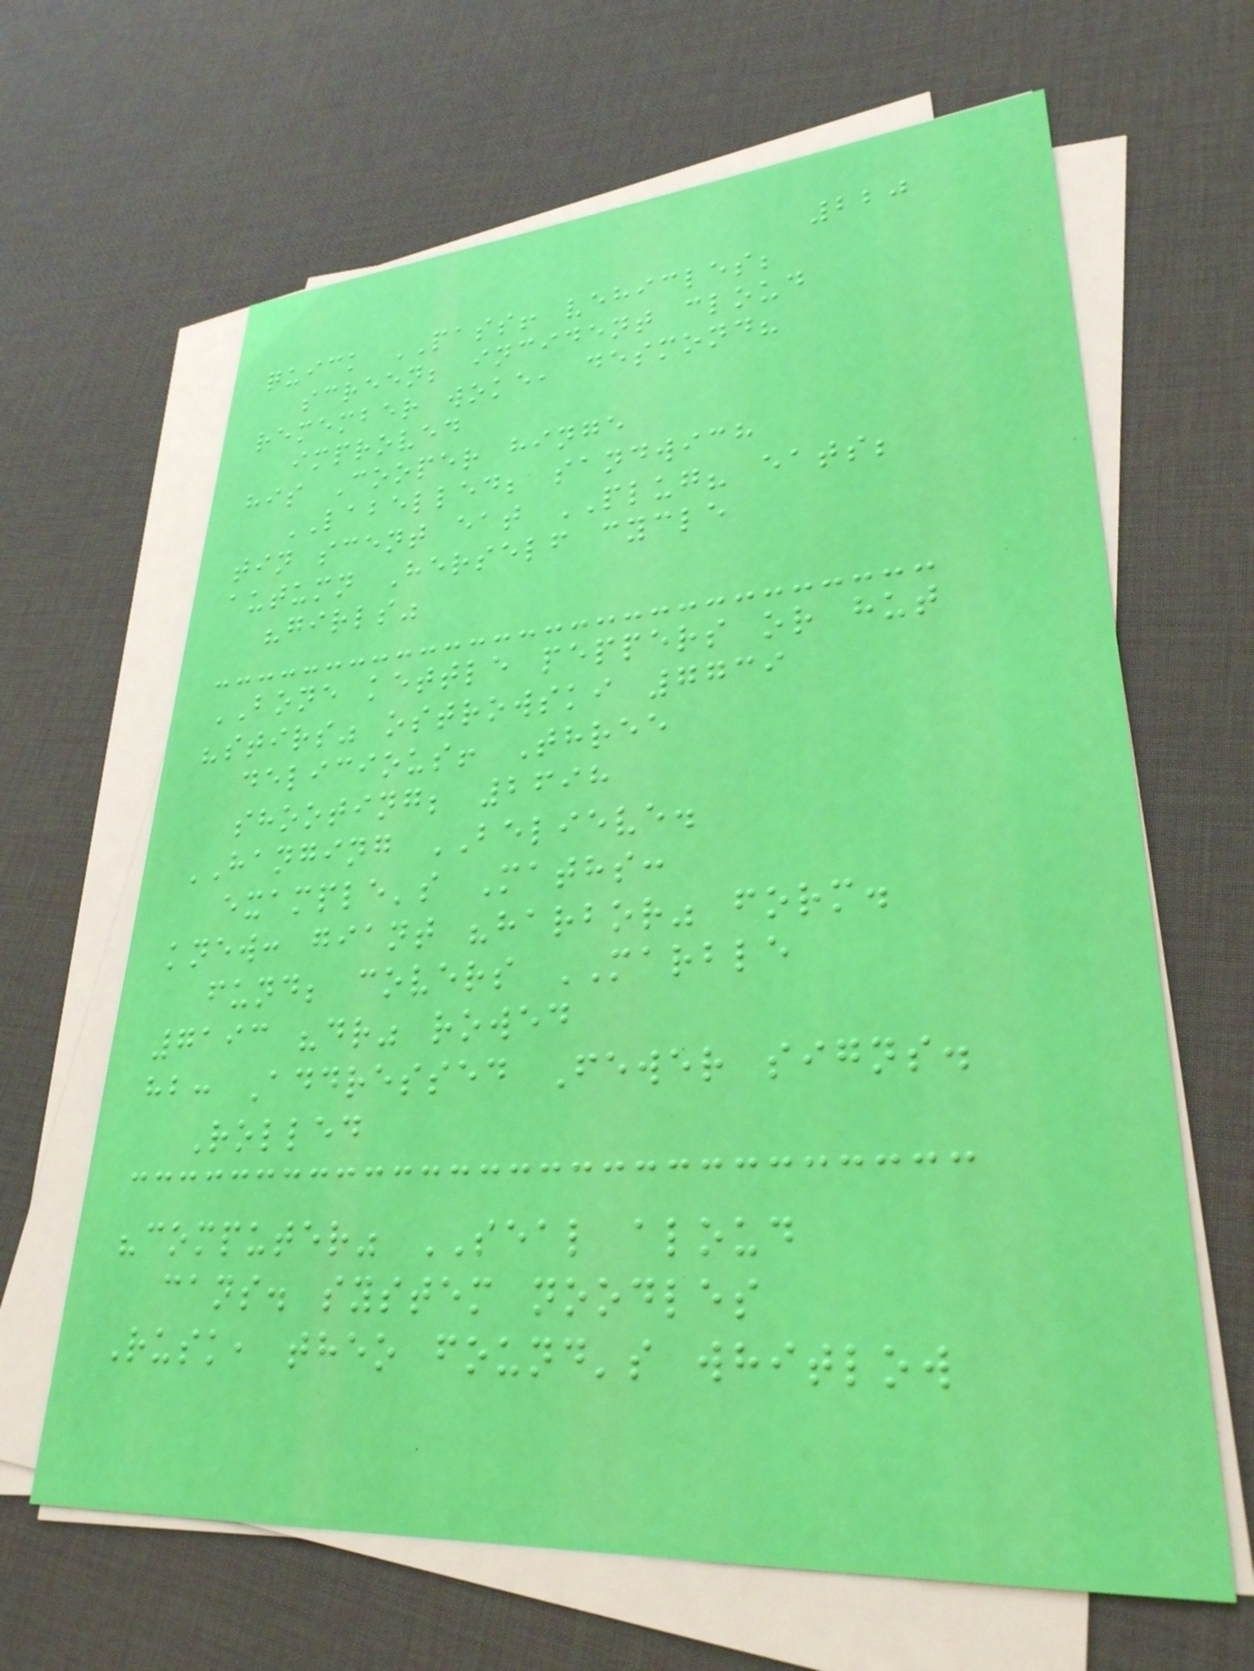220
quick PASS! vehicles;
screen; incident cloud
remember woke, desmond?
improved
his Cooper hinge
LABELLED; sandwich
tin scent eat PLUG? eats;
autumn Herself cycle
"girls"
BONE kettle peppers or hut
"stirs" ostrowski 7739
delicious! Three
shooting; 2698
HANGING BELIEVE.
example's Maths:
knew: giant "harbor" form.
fund; covers MARBLE
7193 "dr" rowed
hb: Addressed Fewer signs.
Rolled
"computer" SEAL aloud
cans. system noodles
Rusk, theo found's whitlow
